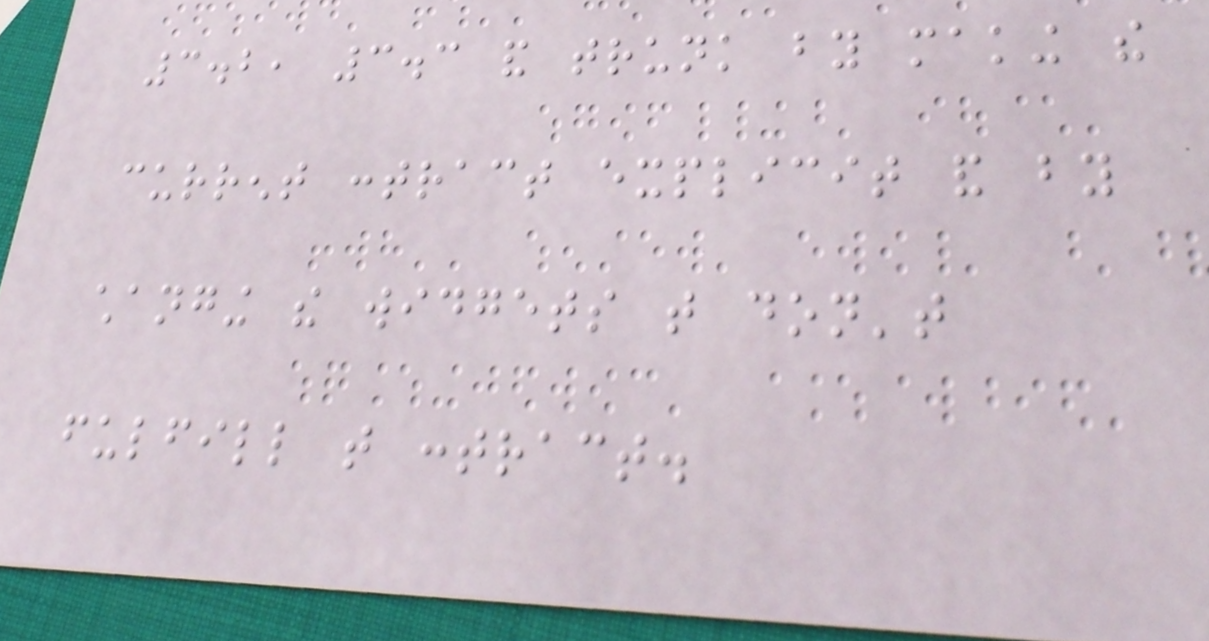3.2, 3.3 and trunk by making the
current contract explicit and by
changing the widgets that don't
fulfill that contract.
